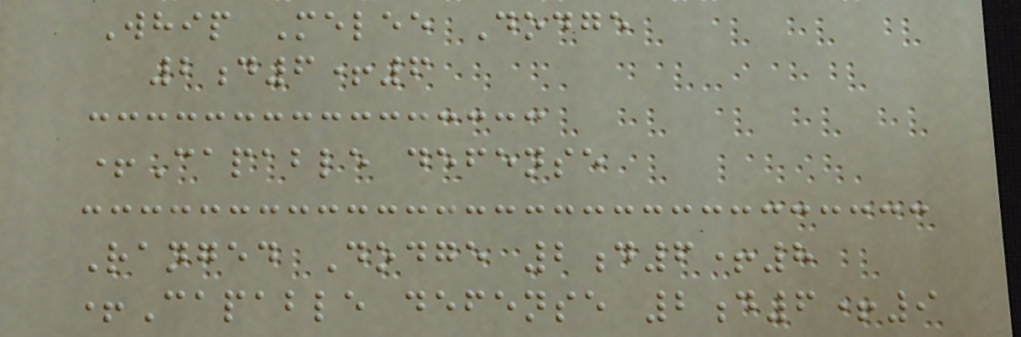Whip Melee Dodge
2d6+6
+Capable defense
Ranged Dodge 2d6+8
+Capable defense 2d6+9
